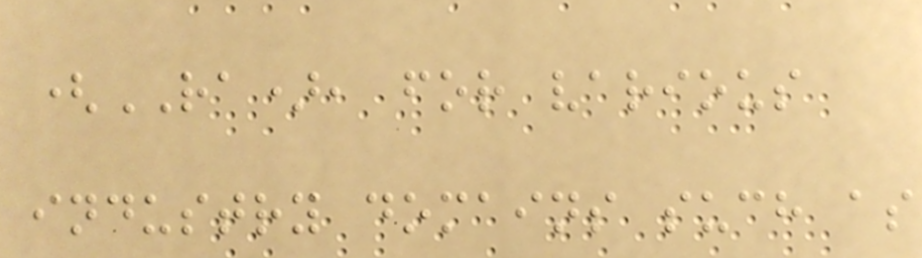(RA), for various
industry domains such as
